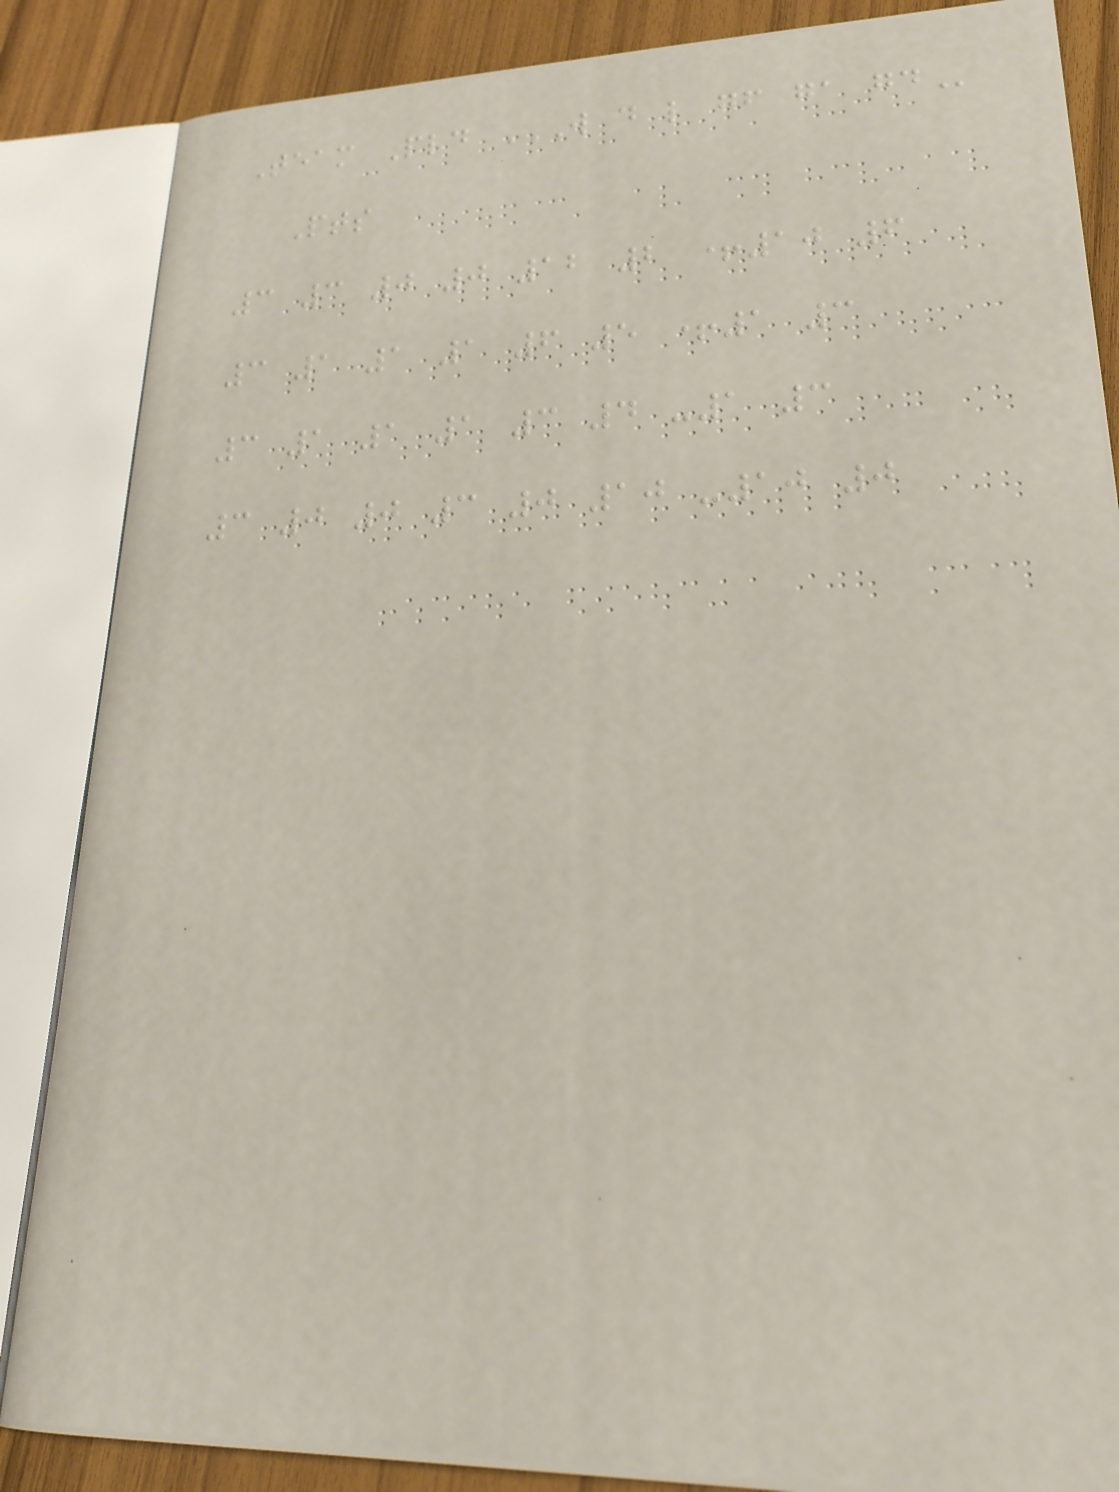Team Pld W D L GF GA GD
Pts
3 3 0 0 12 2 +10 6
3 1 1 1 6 5 +1 3
3 1 1 1 3 4 -1 3
3 0 0 3 0 10 -10 0
